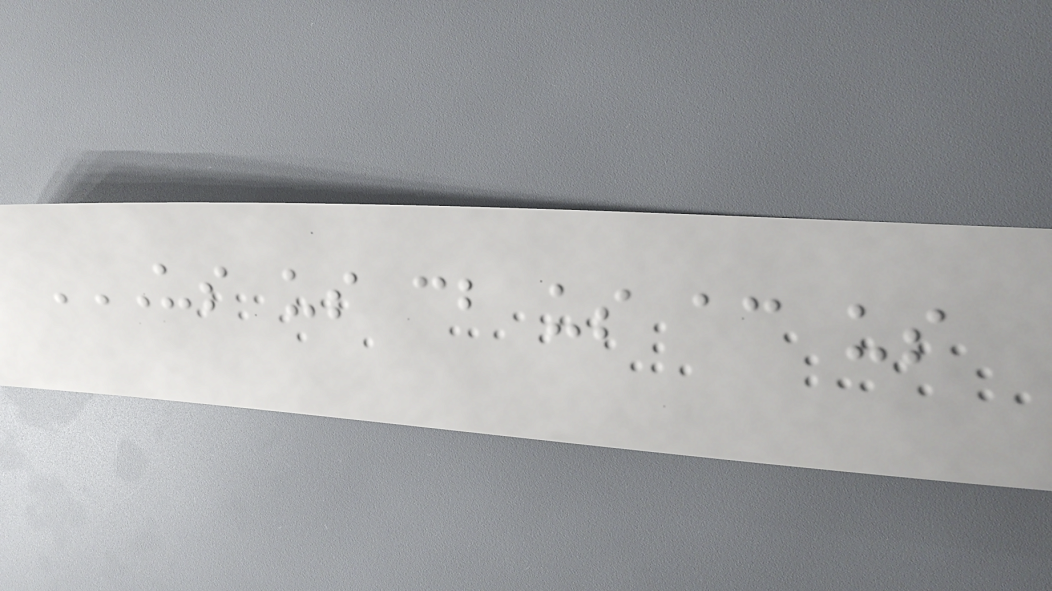US US CB US AC US
